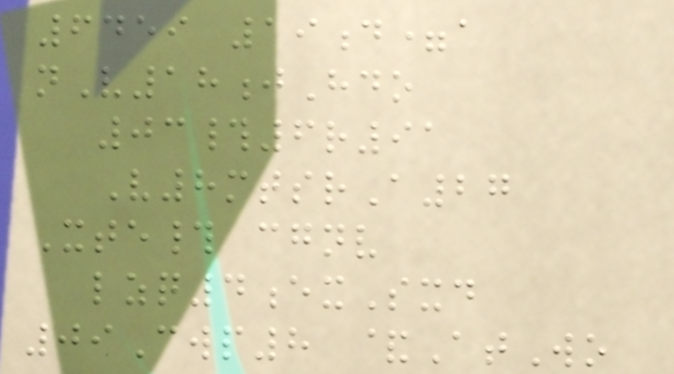6459 19d=a
nV18jHdo
03#6r91
V8mtsrA27
Xte# cgnv
lzq4exSxd
09Cwp8 &AtWo
